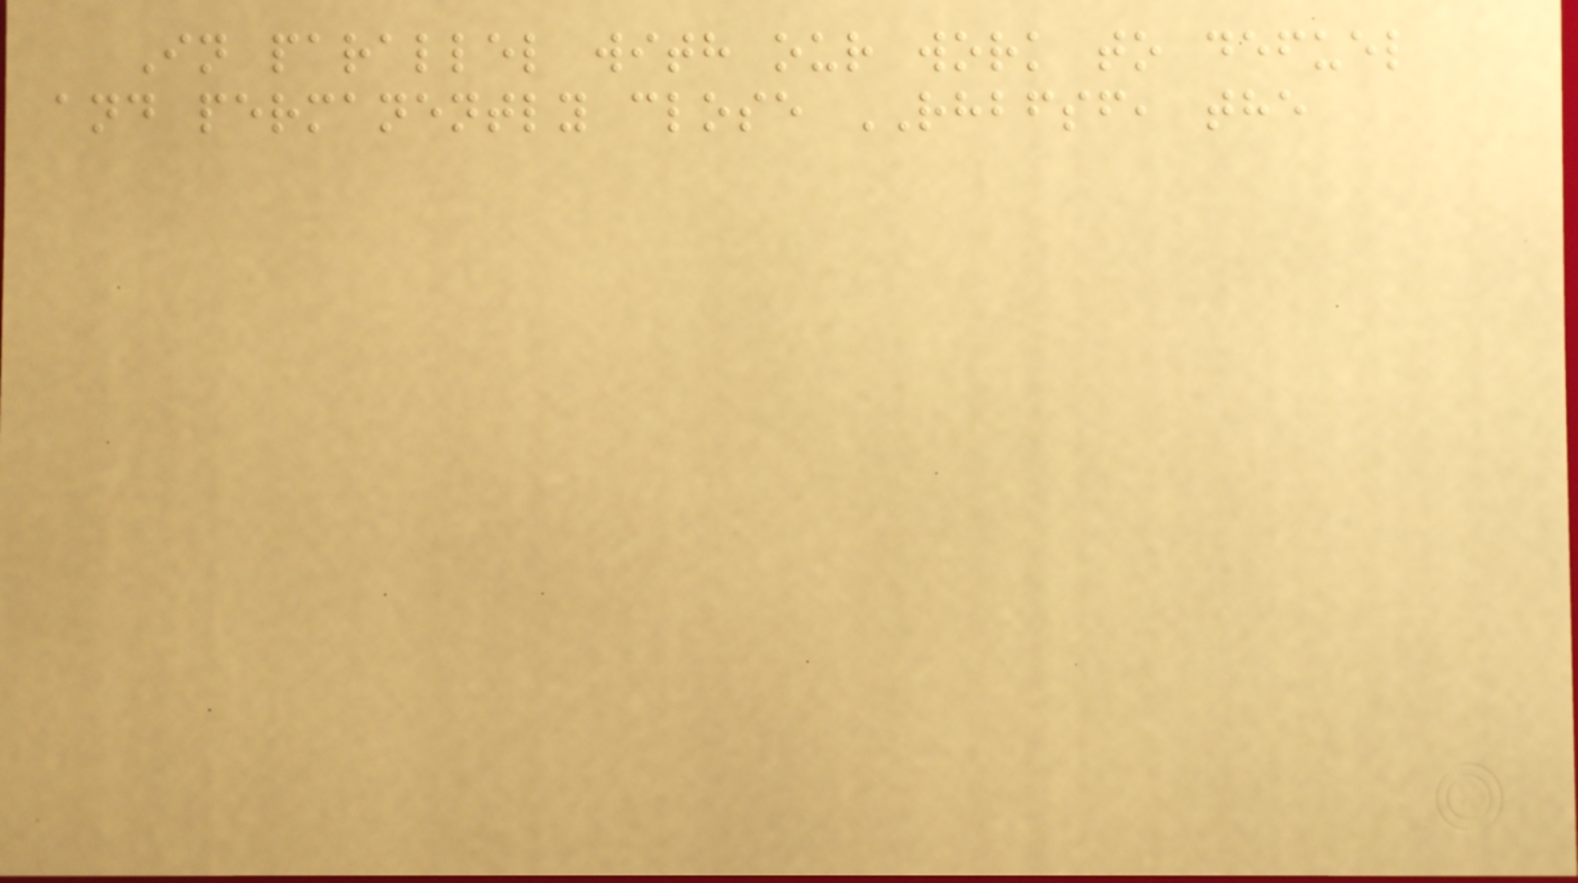In parallel with our work to defuel
and permanently close RHBFSF, the
